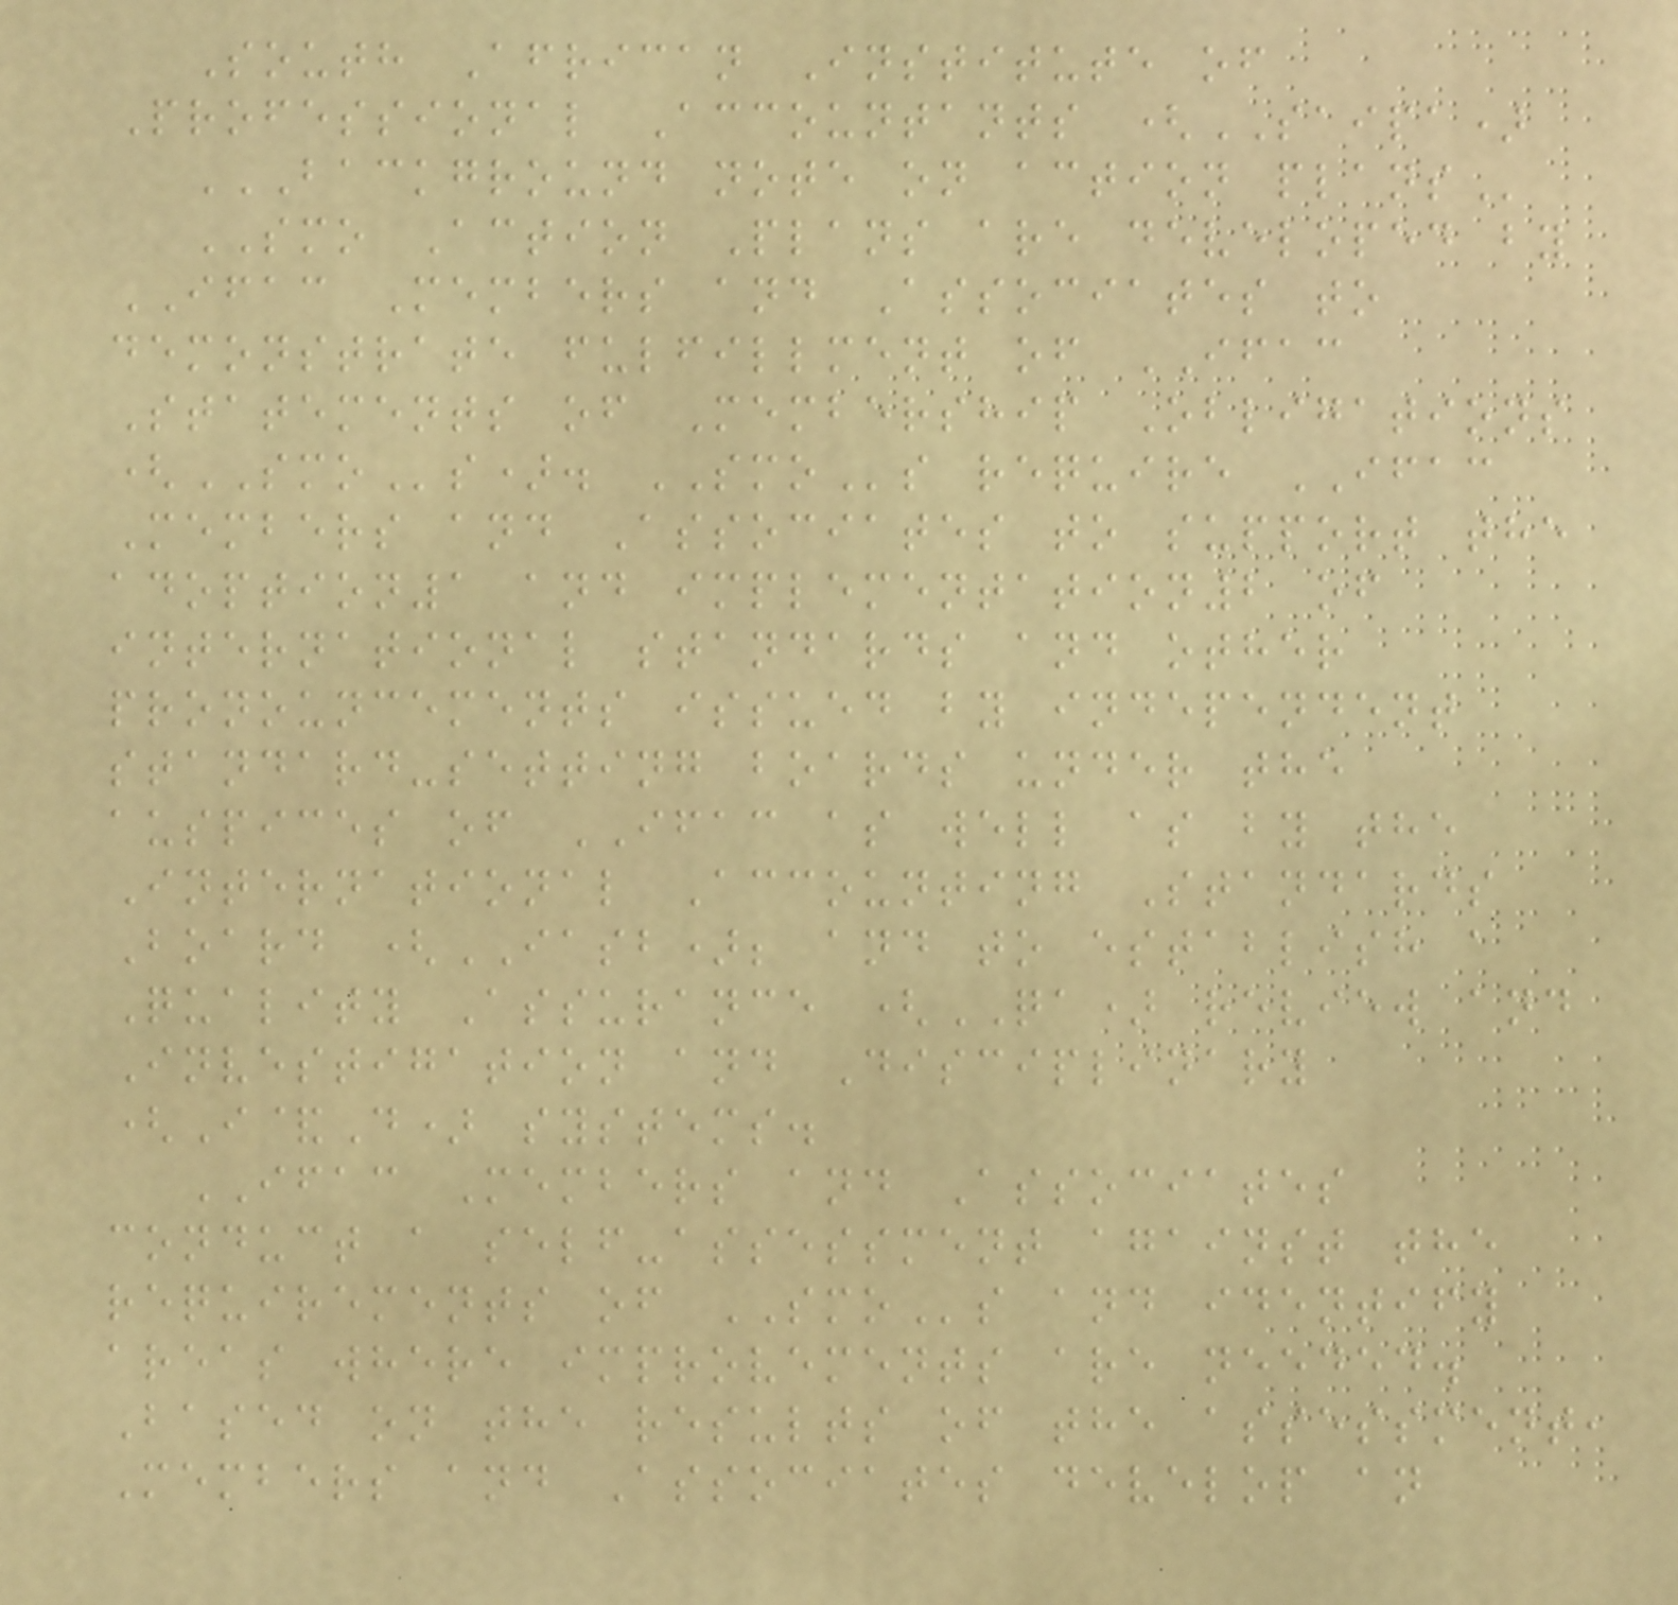South African Institute of
Professional Accountants (SAIPA)
BACKGROUND NOTE ON ACTION PLANS
SMO Action Plans are developed by
IFAC Members and Associates to
demonstrate fulfillment of IFAC
Statements of Membership Obligations
(SMOs). SMOs require IFAC
Members and Associates to support the
adoption1 and implementation2 of
international standards and other
pronouncements issued by independent
standard-setting boards under the
auspices of IFAC as well as by the
International Accounting Standards
Board (IASB); and to establish a
Quality Assurance (QA) review and
Investigation and Disciplinary
(I&D) systems.
IFAC Members and Associates
conduct a self-assessment against the
requirements of SMOs and identify
areas where improvements are needed.
Based on the results of the assessment,
Members and Associates develop an
